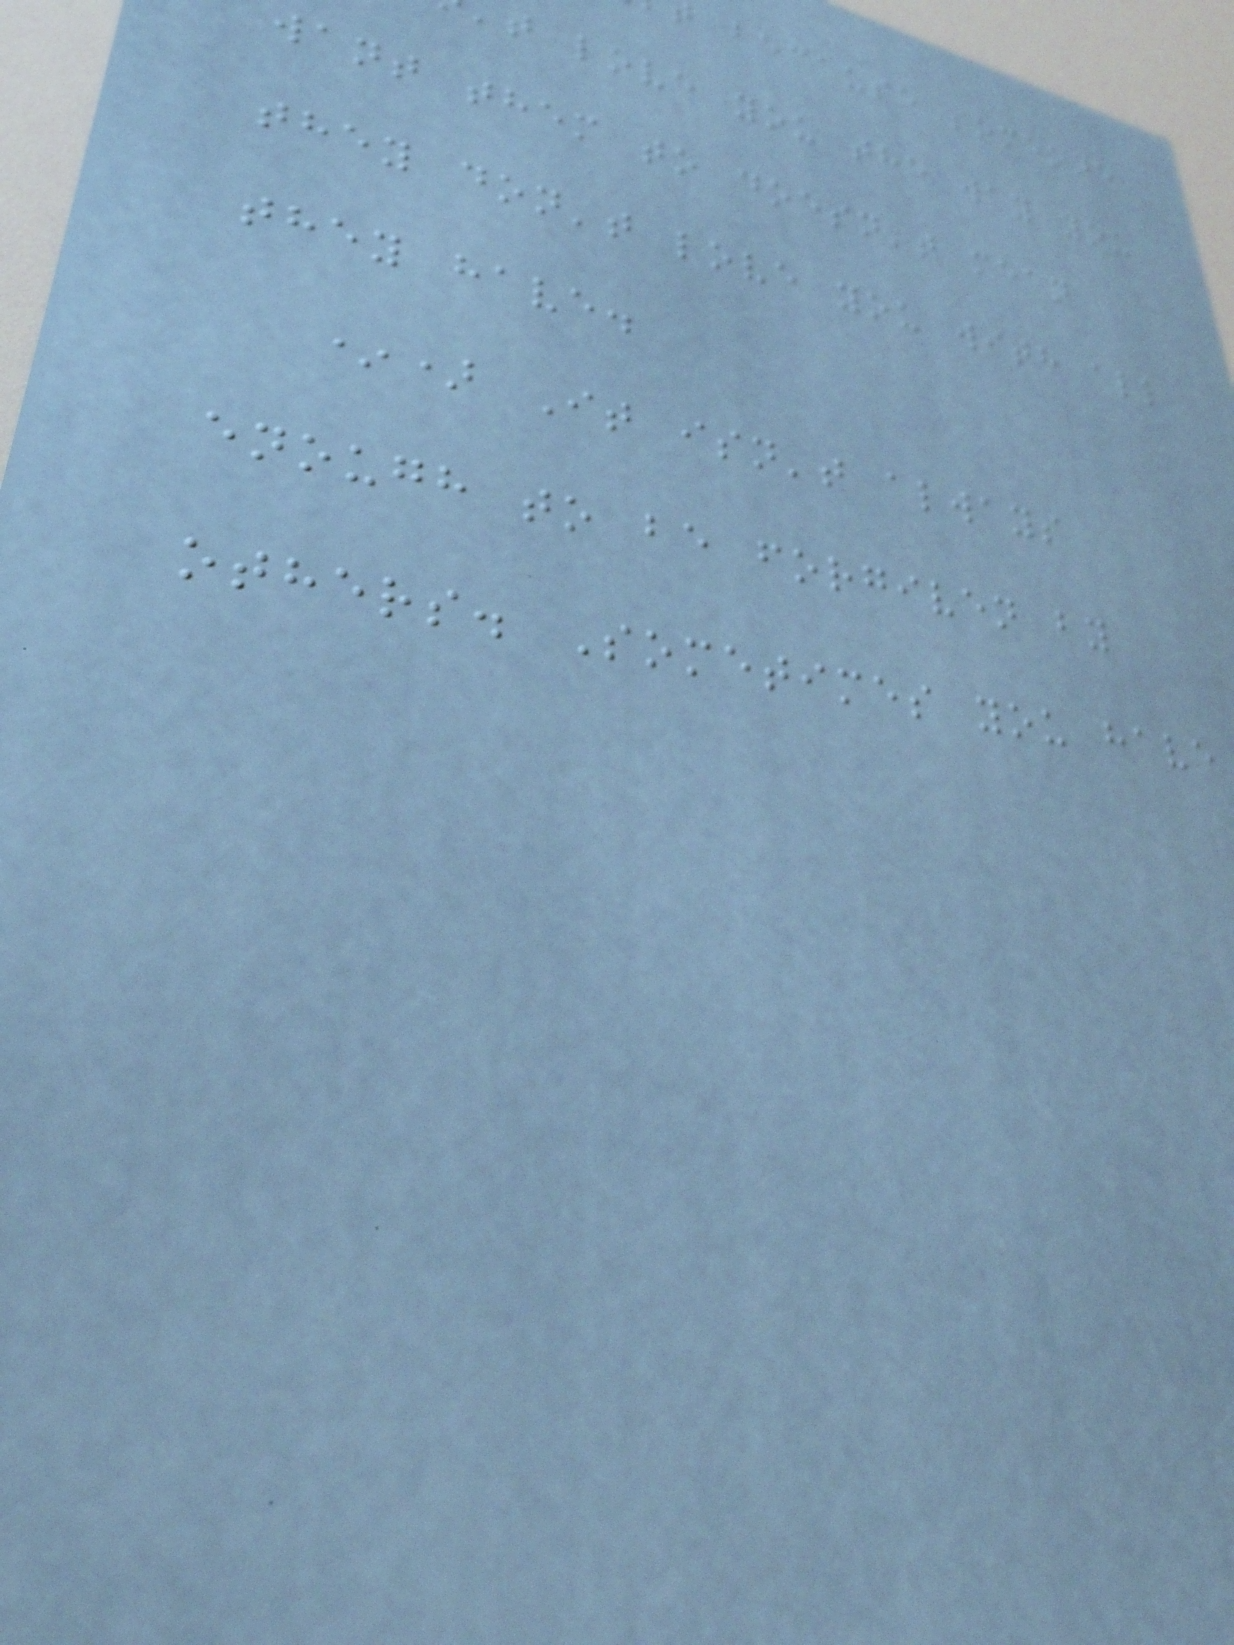because someone
t love you the way you
want them to doesn't mean
they don't love you with all
they have.
*) It isn't always
enough to be forgiven by
others. Sometimes you have
